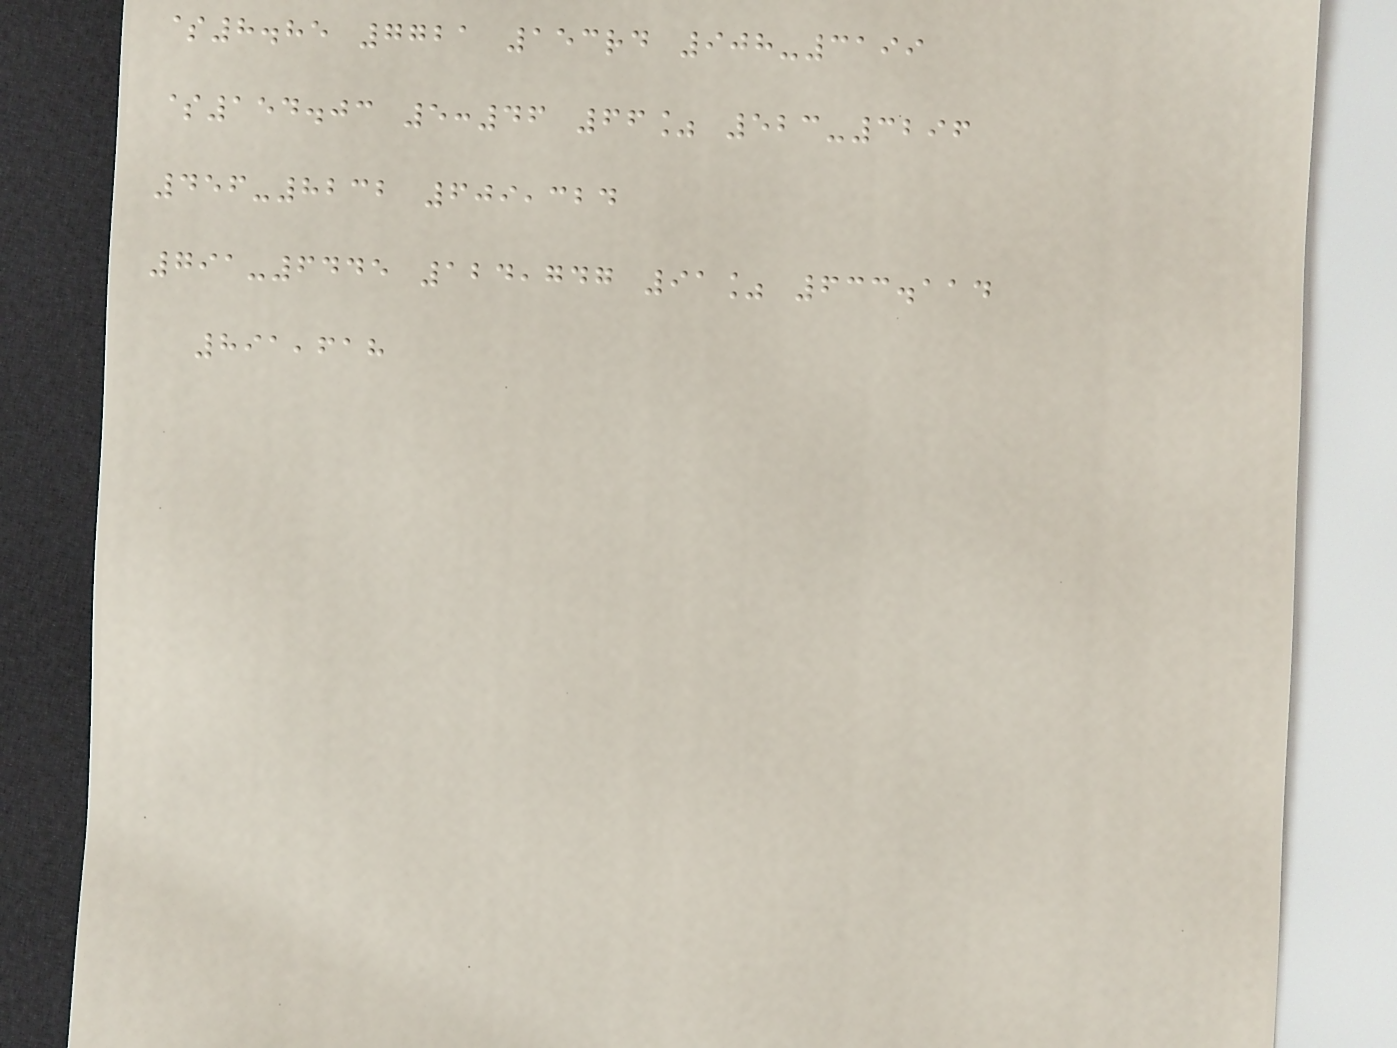$8.85 7721 153rd 908-3199
$154.03 5:46 66% 523-3296
456-8232 609,324
791-6445 124,747 91% 633.114
891,618
